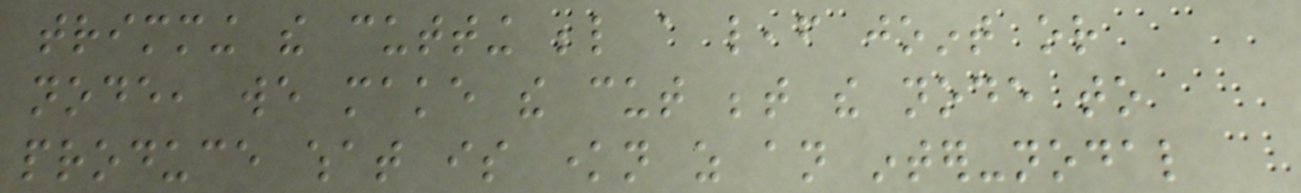trimming the cutting below a leaf joint or
node, we make the cut between the node to
produce what is known as an inter-nodal
